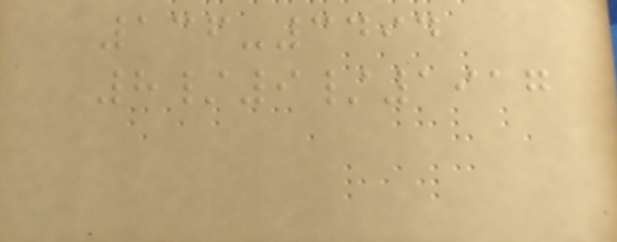136-3494
8/9/1917
